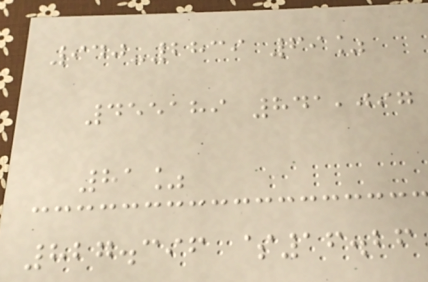940-2839 69%
455189 841,097
81%
827.396 $16.26
